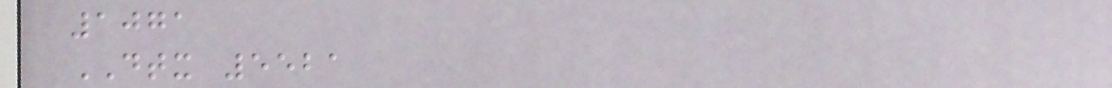1071
DTX 5521
